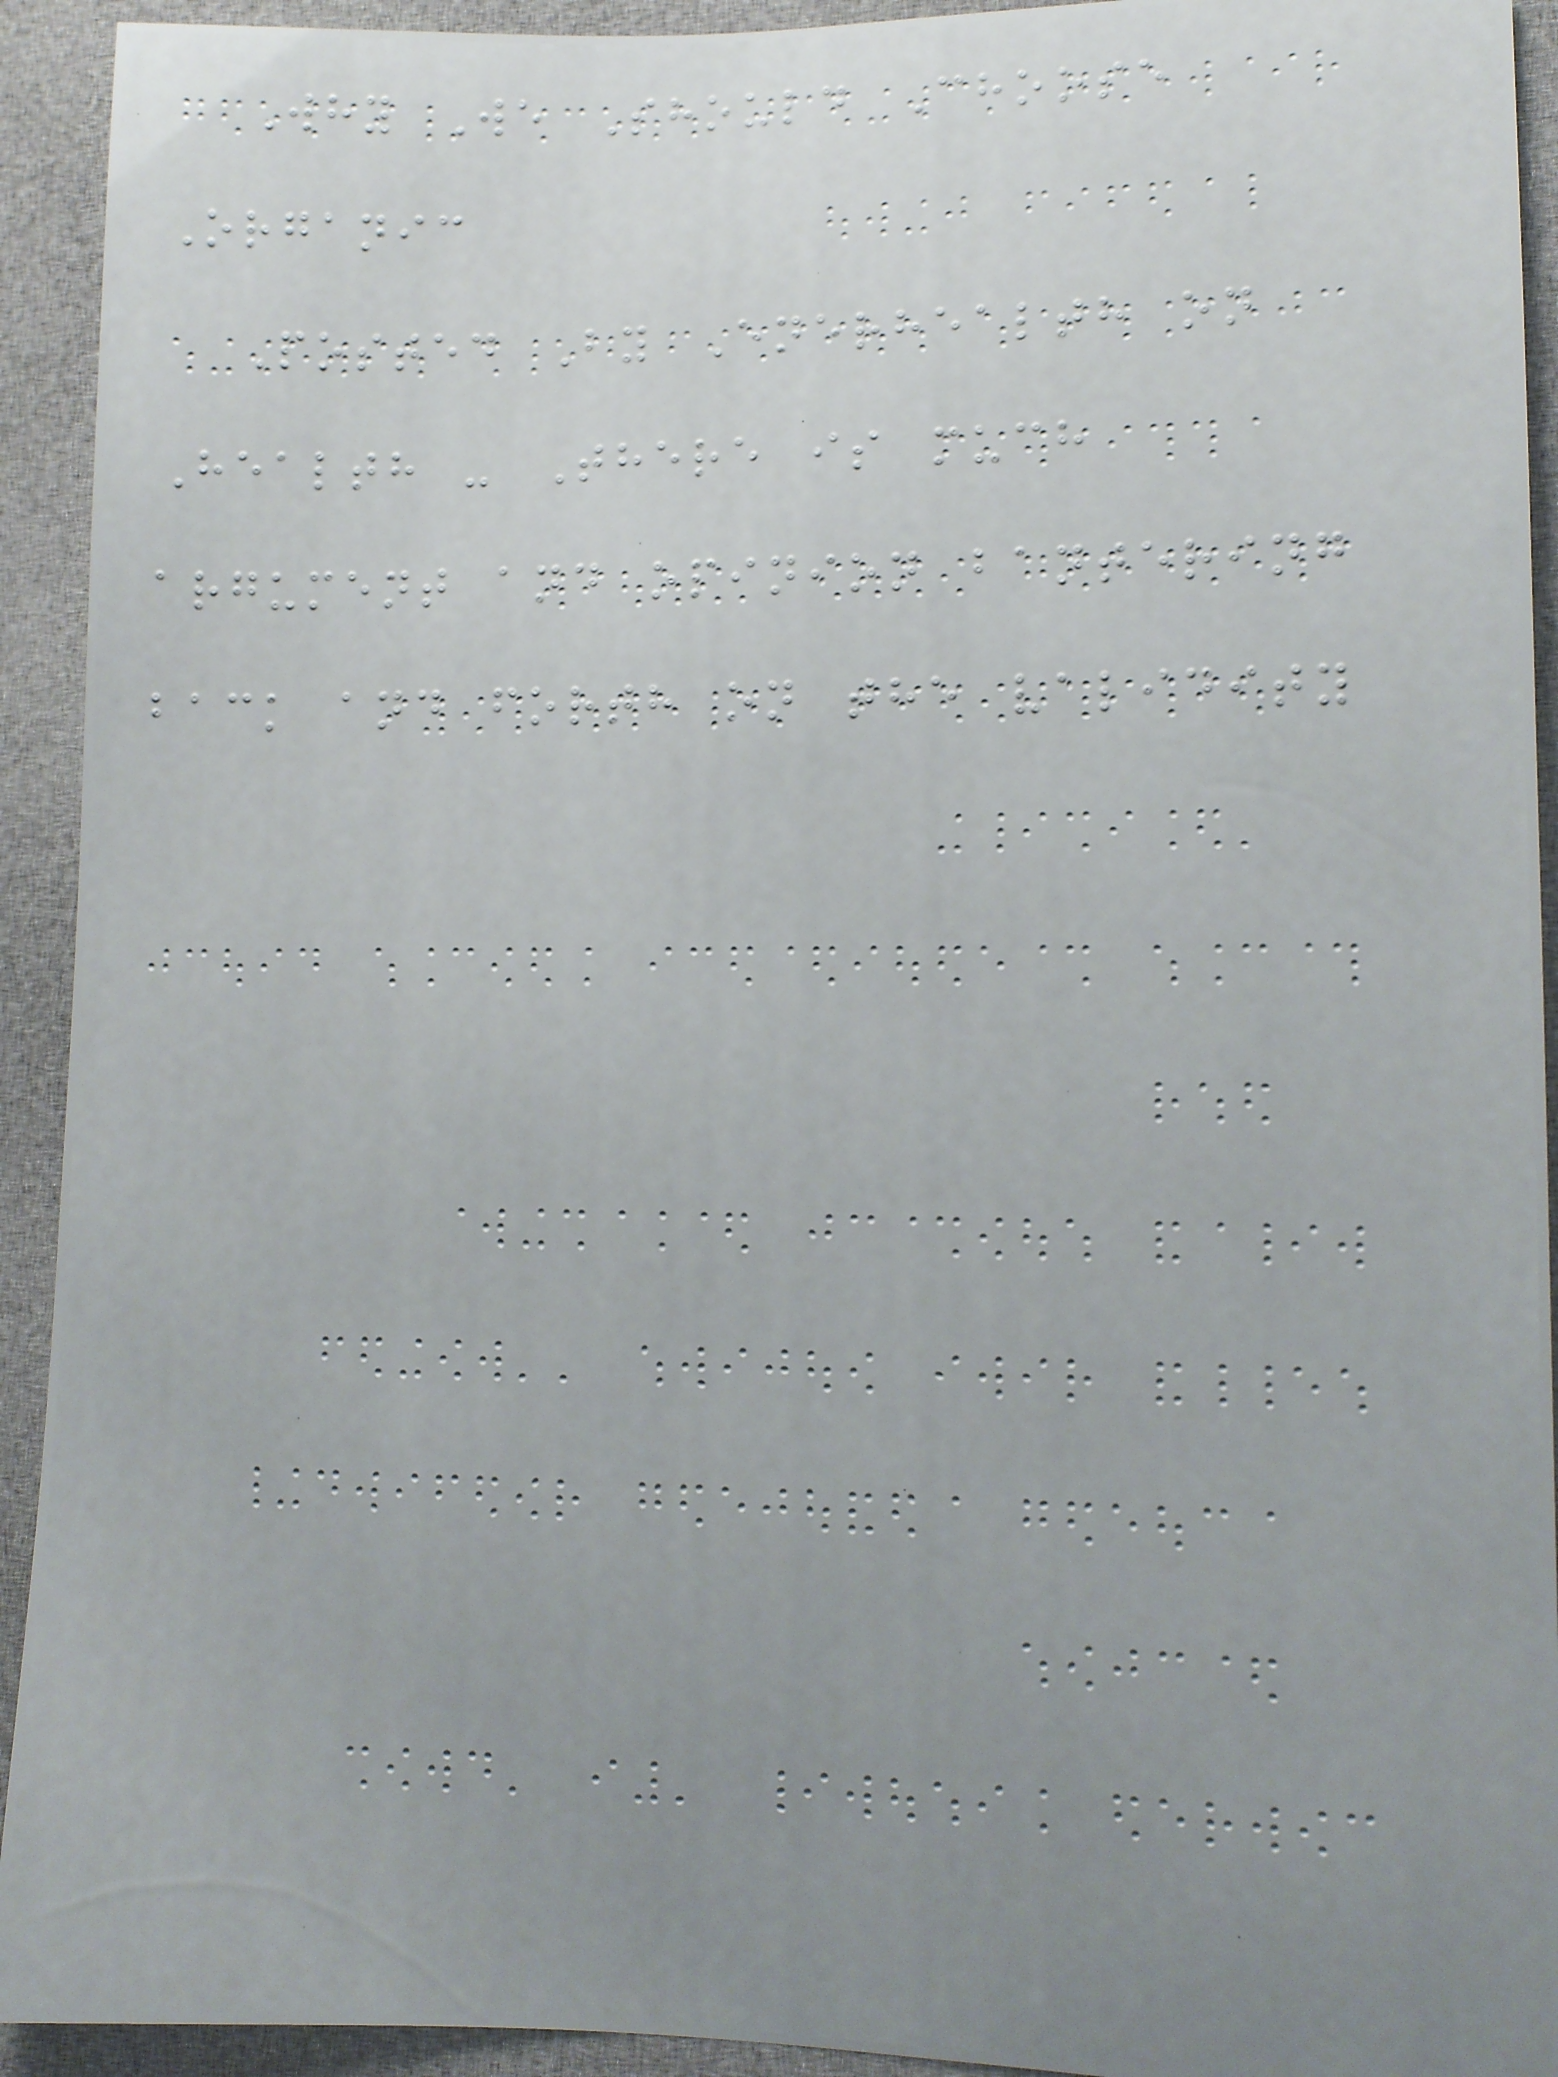Why We Should Choose
Organic
Posted By Enerhealth on
Health - There is much
argument and opinion bantering
back and forth on the validity
